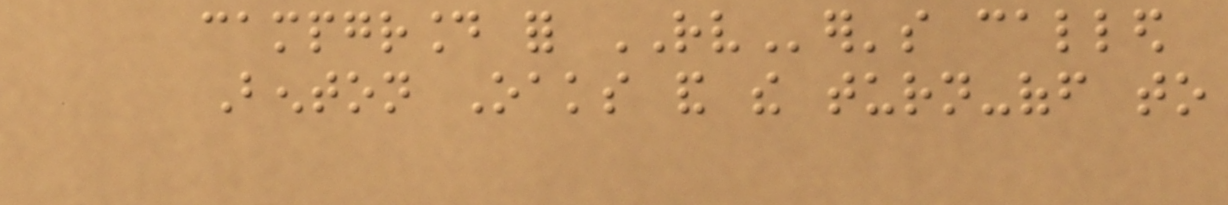campground for RVer's called
Benton Oaks and the turn-off to
